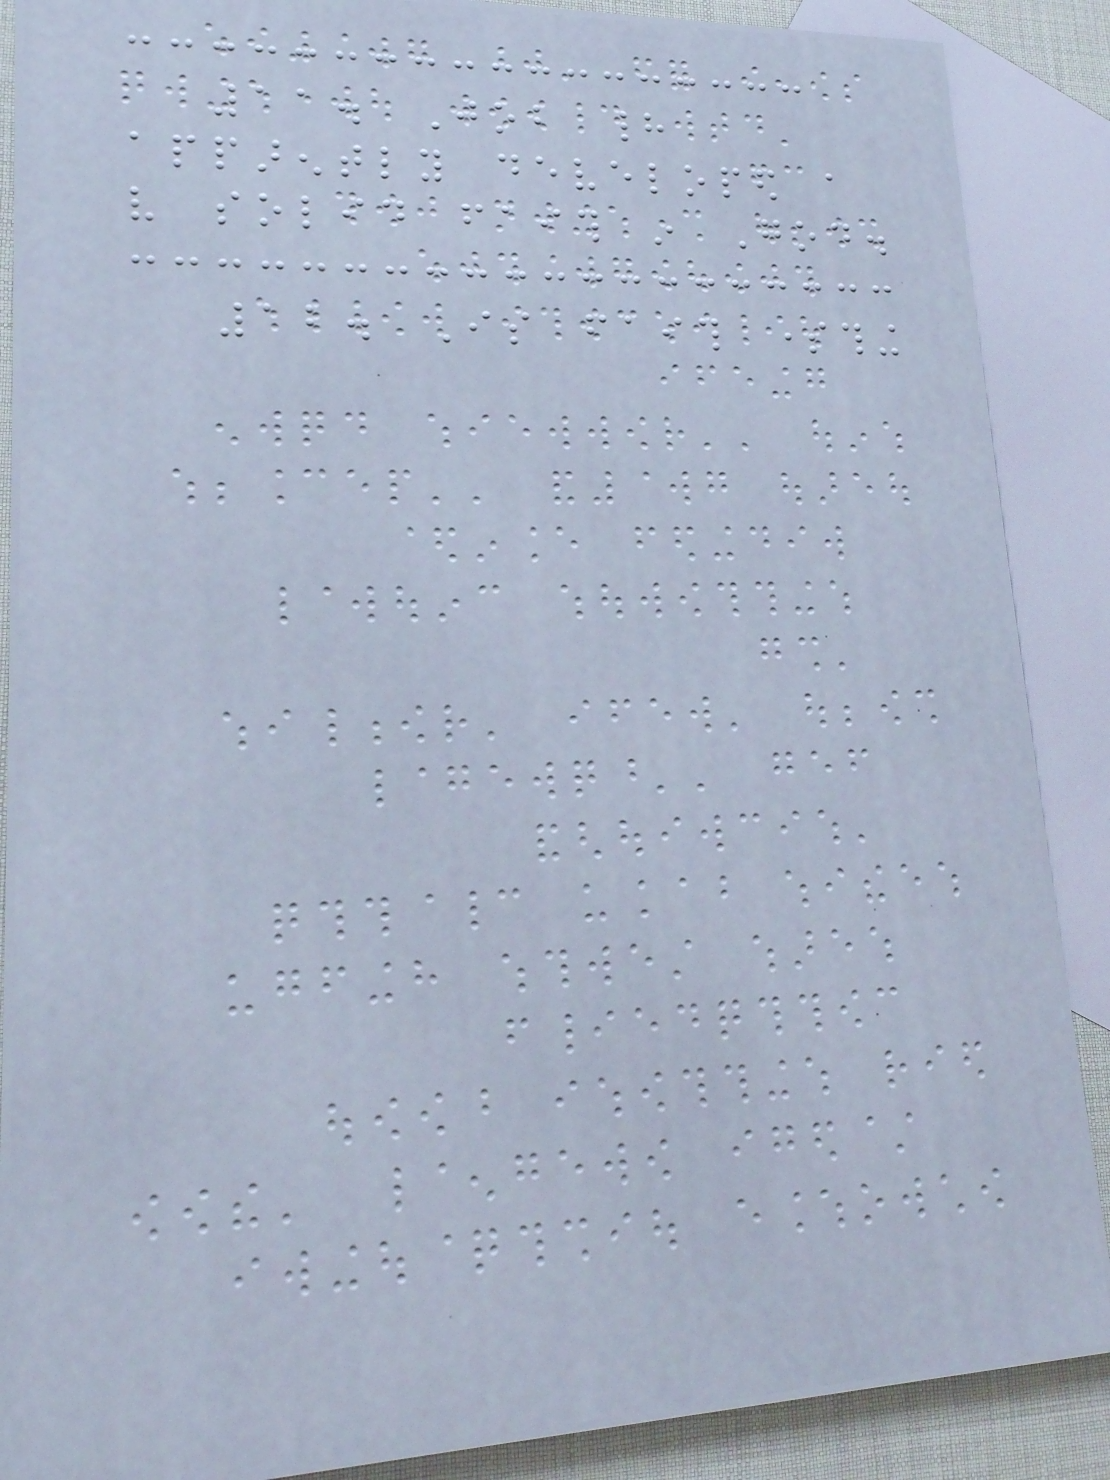11. Job had
apparently developed a
very solid faith in God.
12. Is faith something
